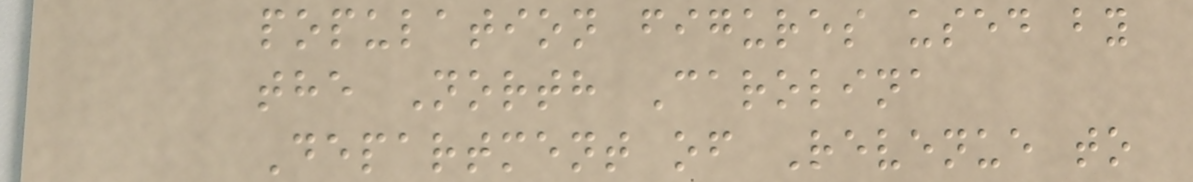population figures used by
the North Carolina
Department of Revenue to
